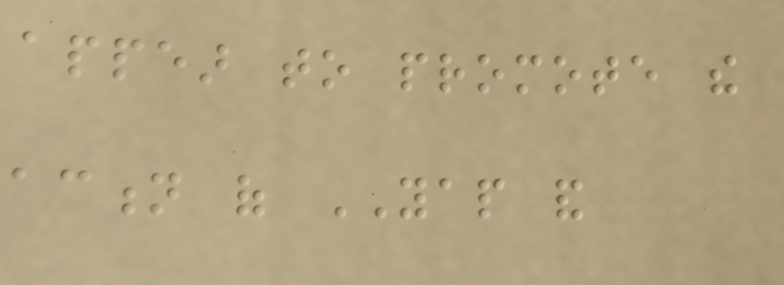appear to promote the
action of YAP and
